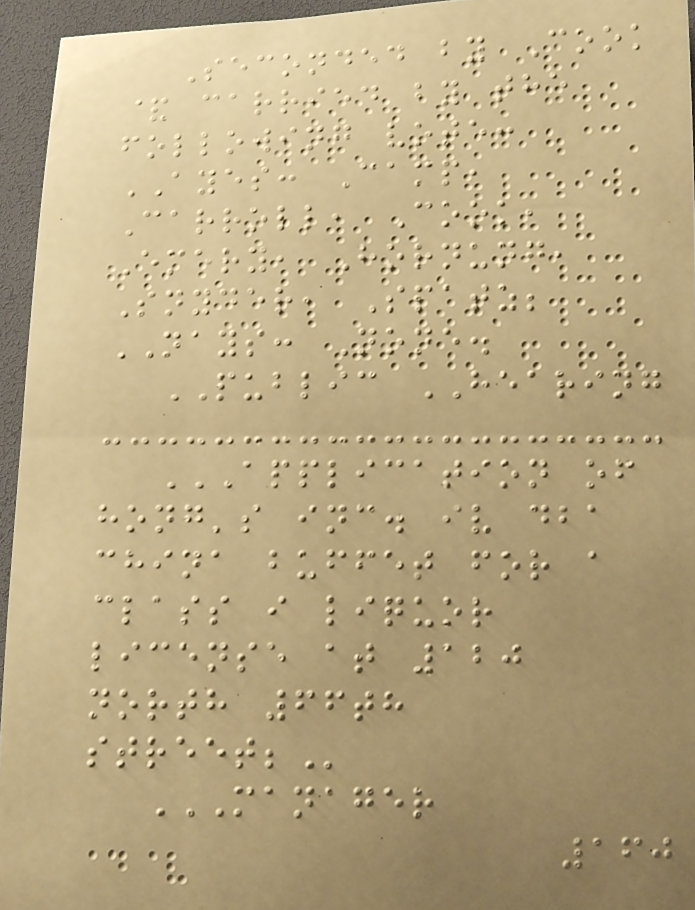Seconded by Cook
& carried by the
following vote:
AYES: Camp,
Carroll, Cook,
Emery, Hornung,
Snyder, Spatz;
NAYS: None.
PUBLIC HEARING
APPLICATION OF
HONG'S INC. IV DBA
CHINA BUFFET FOR A
CLASS I LIQUOR
LICENSE AT 120
NORTH 66TH
STREET;
MANAGER
160
